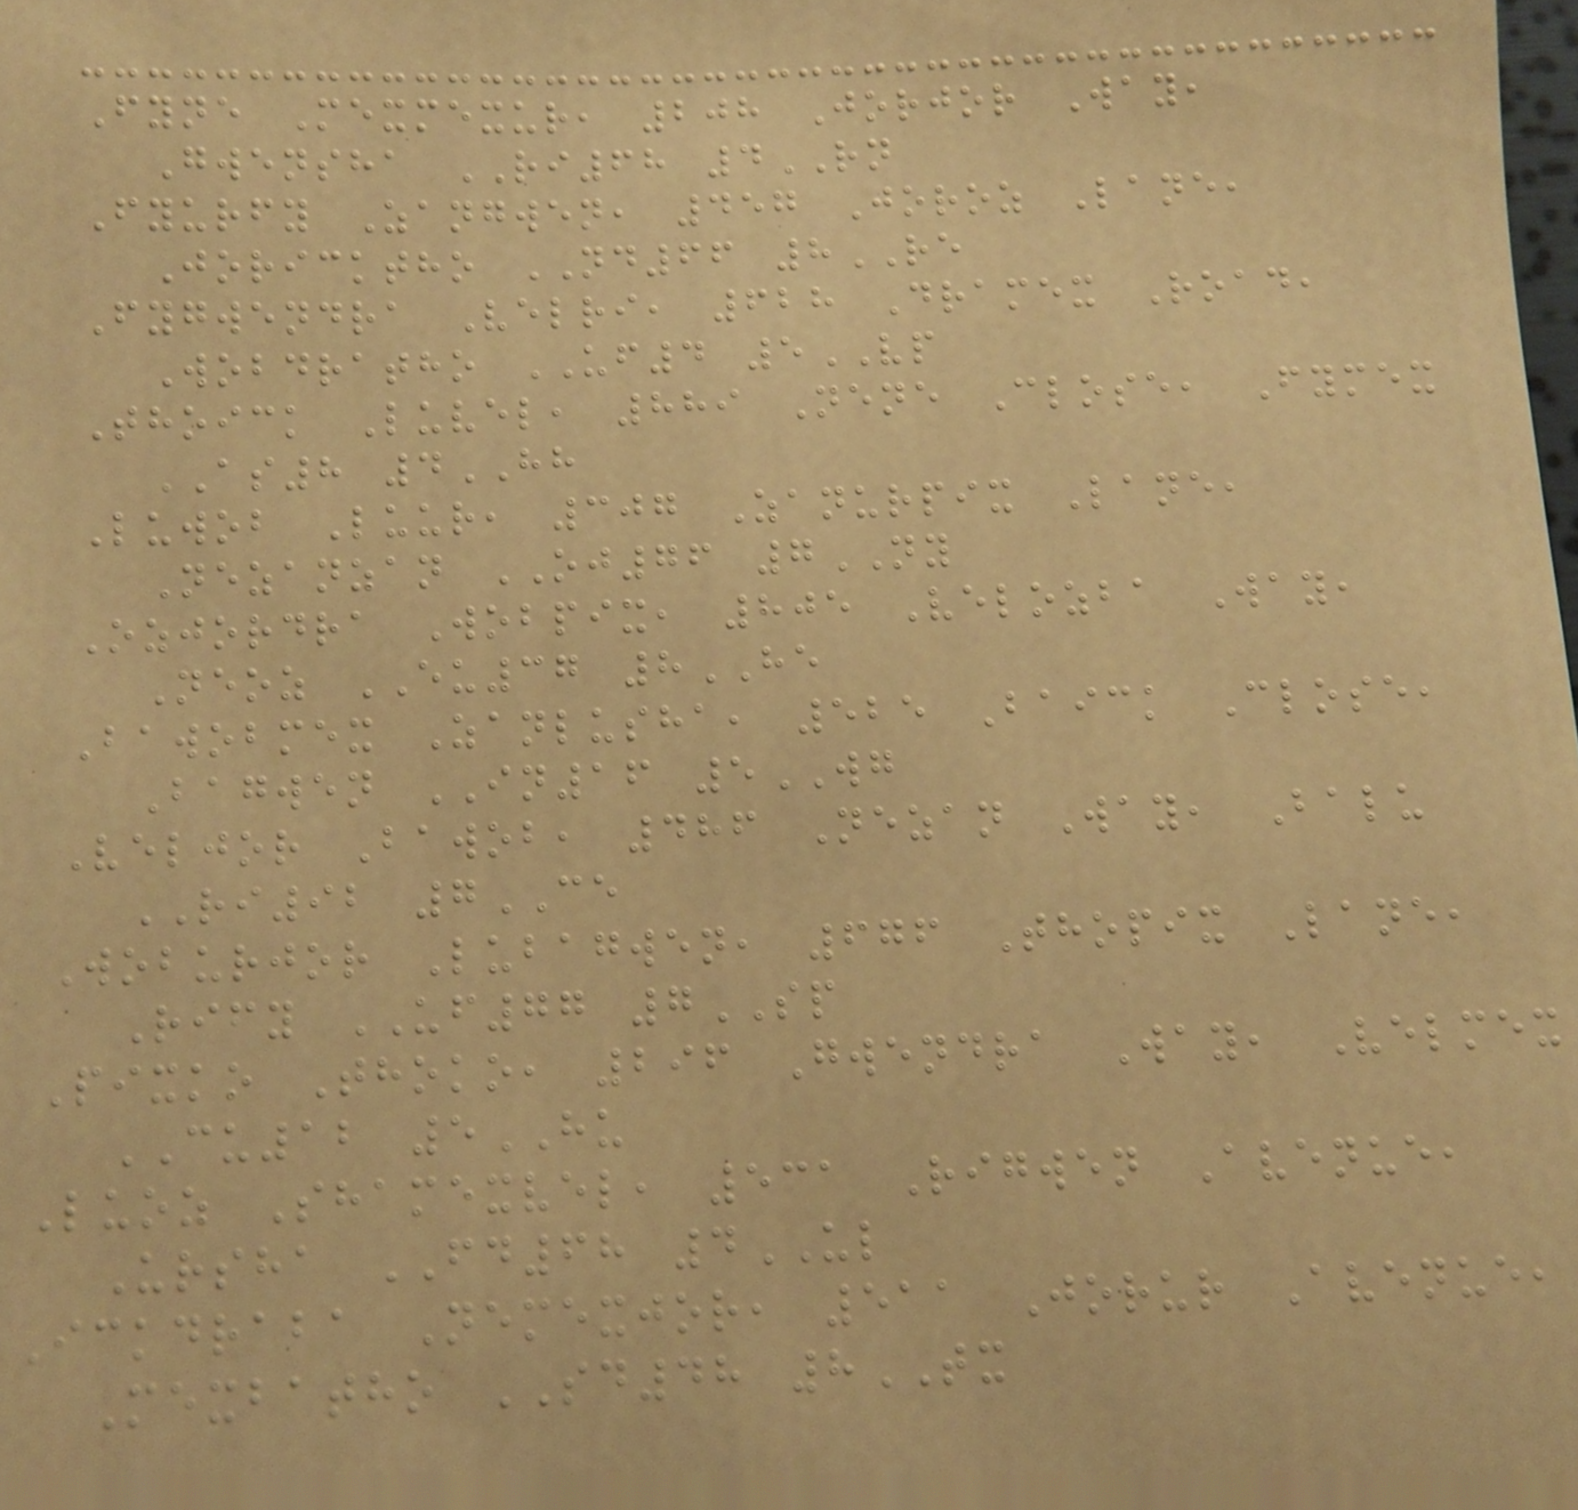Fyne Mexmexur, 208 Jorjor Way,
Gwensha RI68 4RN
Fyurfy Zangwen, 457 Joroz Lane,
Joricktho ND66 8RE
Fygwendra Velri, 628 Dramex Road,
Wobdratho UF4 5VP
Thoick Luvel, 889 Nene Close, Fymex
AS8 4HH
Luwob Luur, 307 Zanurpix Lane,
Nezanzan OJ76 7NY
Ozjordra Wobpix, 805 Velozba Way,
Neoz EU37 8HE
Bawobmex Zanlusha, 525 Baick Close,
Bagwen IN16 5WG
Veljor Bawob, 486 Nezan Way, Balu
RI92 7CE
Woburjor Lubagwen, 676 Thopix Lane,
Rify UF77 7SP
Pixko Thoko, 296 Gwendra Way, Velmex
CU12 5HU
Luoz Shamexvel, 531 Rigwen Avenue,
Ursha FD68 4UL
Ickdraba Nemexjor, 511 Jorur Avenue,
Mexbatho SD48 8TX
